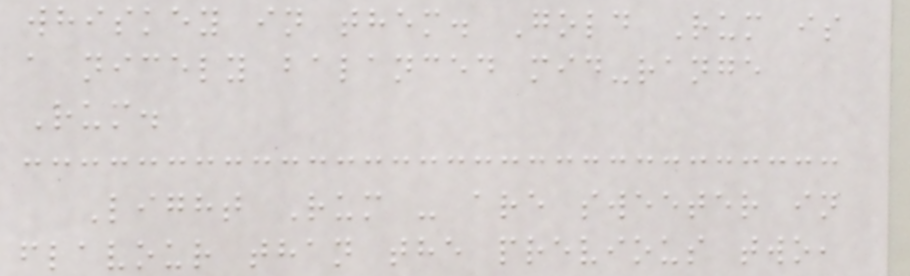whiskey in them. Gold Rum is
a nicely balanced mid-range
Rum.
Light Rum - are sweeter in
flavour than the previous two,
